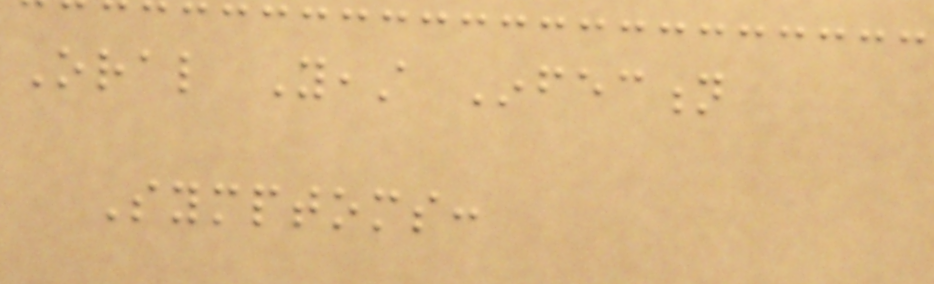Oral Yeast Infection
Symptoms:
